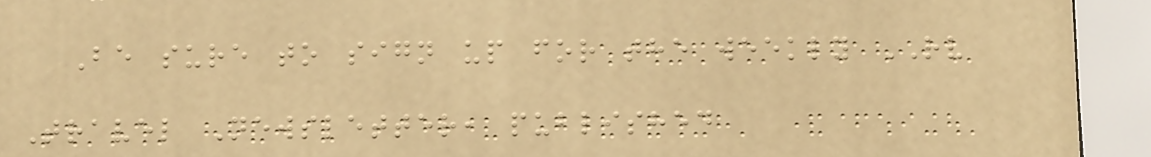Be sure to sign up for the weekly RV
Travel Newsletter, published
